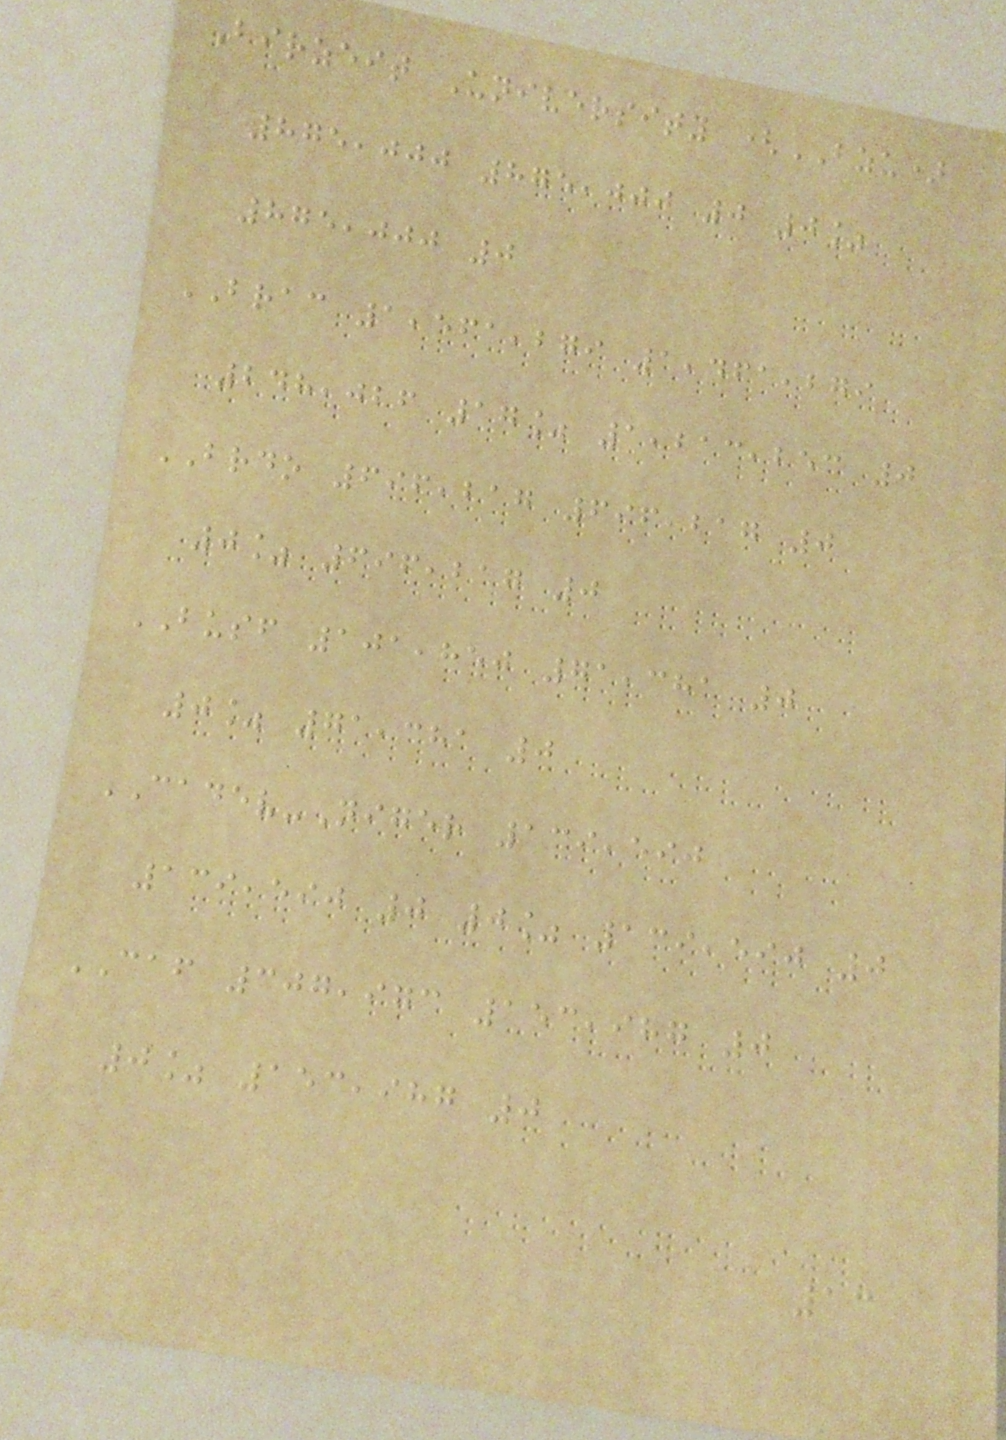Birzeit University (BZU)
875,000 875,000 0 0%
875,000 0
BRAC 1,561,279 1,461,279
248,026 17% 1,213,253 0
BRDO 696,217 696,217 0
0% 696,217 0
BUSF 101,850 71,381 0
0% 71,381 0
CADEV-Niger 139,590
139,590 0 0% 139,590 0
CAF 307,973 153,987 0
0% 153,987 0
13
